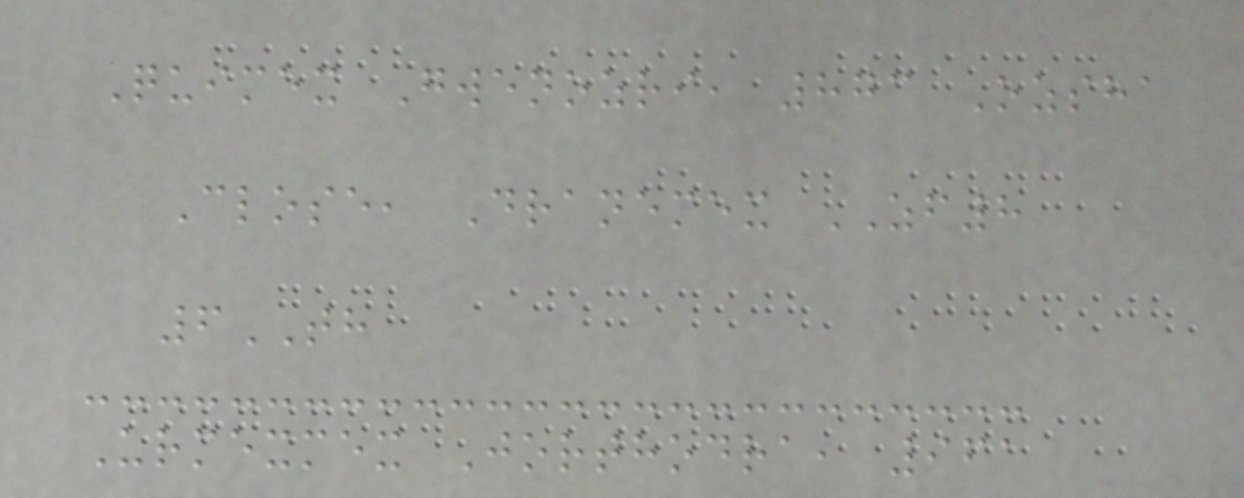Quimex Gwenozri, 873 Ozsha
Close, Dranemex ZF8
6TH
Urmexmex Jorthodra, 961
